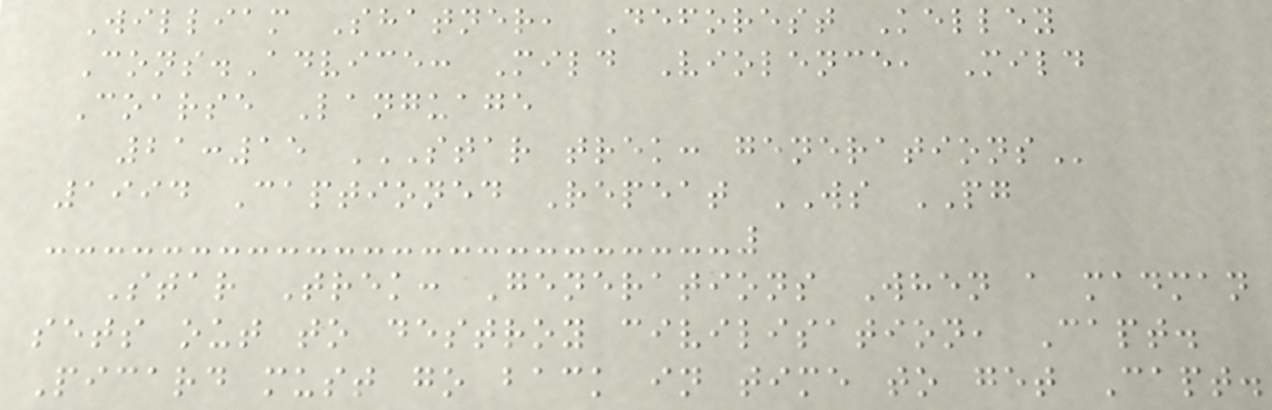William Shatner, Deforest Kelley
Cons.Advice: Mild Violence, Mild
Coarse Language
21:15 STAR TREK: GENERATIONS
1994 Captioned Repeat WS PG
Star Trek: Generations When a madman
sets out to destroy civilisation, Capt.
Picard must go back in time to get Capt.
